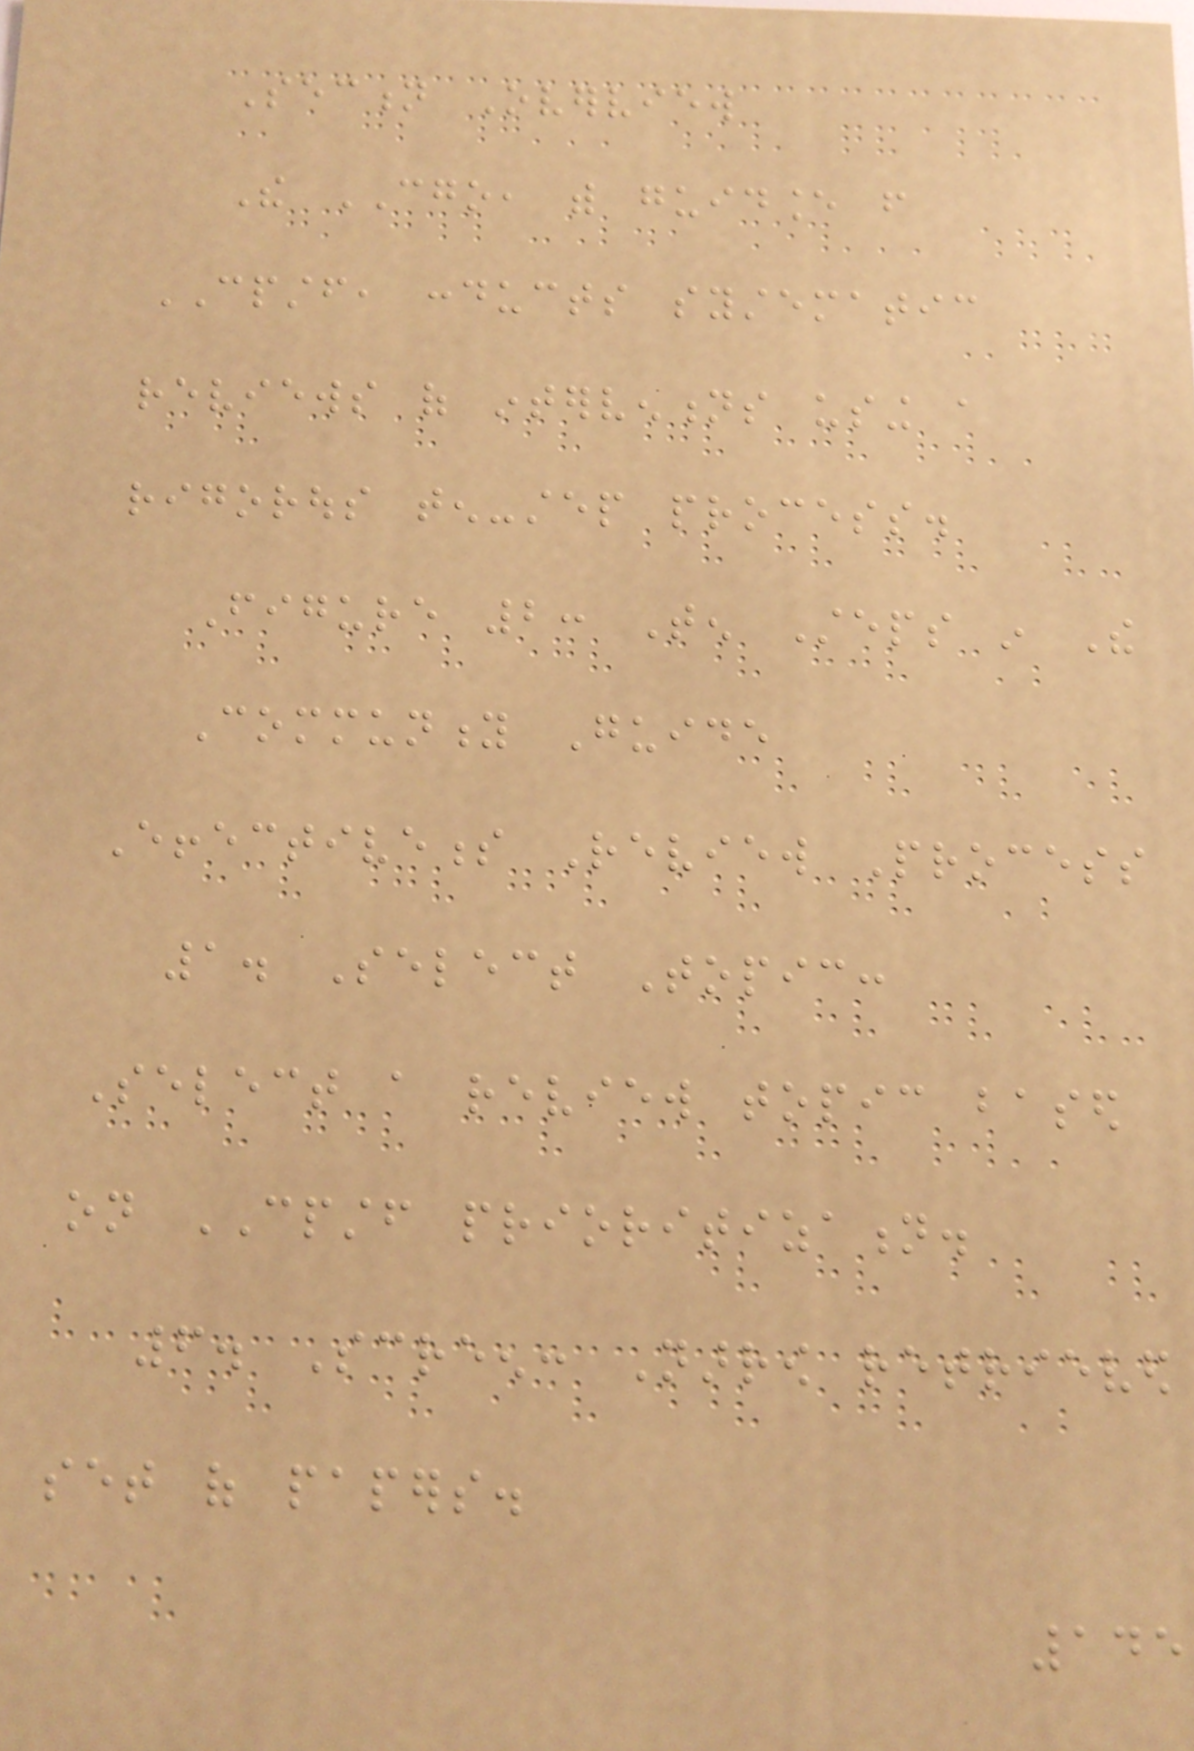Section Overview
The CGO, with guidance from
CPSTF, conducts systematic
reviews of interventions using a
rigorous ten-step process.
Figure 2: Ten Steps in The
Community Guide
Effectiveness Review Process
1. Select Topic:
Select a review topic based
on CPSTF prioritization.
6. Screen: Narrow retrieved
set of papers.
145
